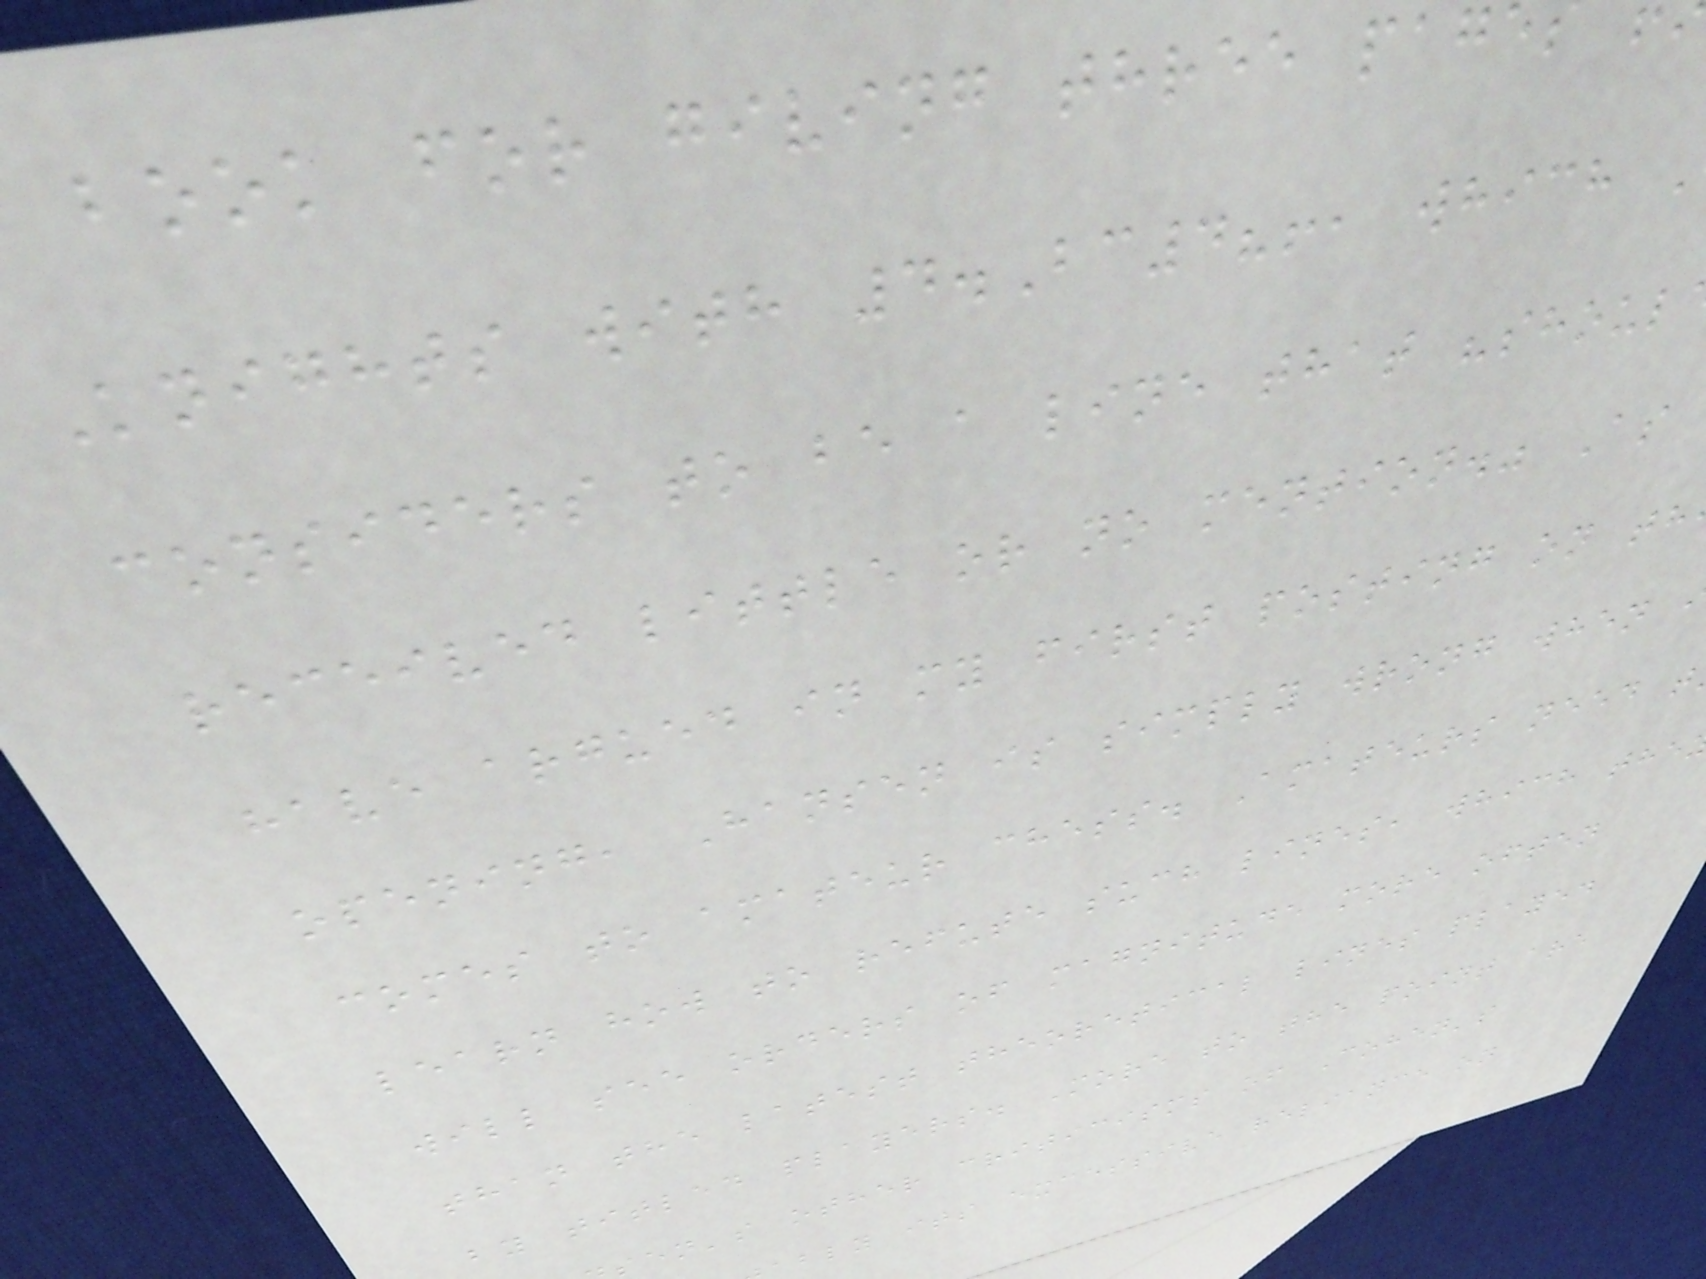book for giving three page
Knights with 4.Bc4?!, which
considers to be a line that "shoul
received little or no mention." As
have argued in my first posting on th
opening, Hansen is simply wrong when
comes to amateur chess. Amateurs need t
learn how to refute such lines, which the
will see orders of magnitude more often
than the latest theoretical lines played
by titled players. More to the point are
en's other criticisms of Cohen's
bly its excessive reliance on
